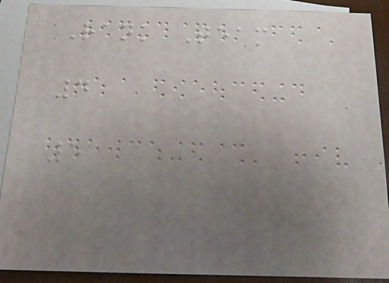Rank Team
4
5
